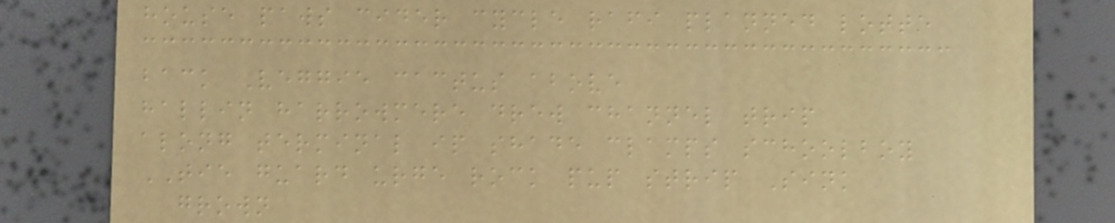house paws cider cycle rafi planned lotte
back Veggie cactus above
hallin harrowmere drew channel trip
along terminal ip shade clamps schoolboy
TIE guard urge rock pup strip Sink
grown
